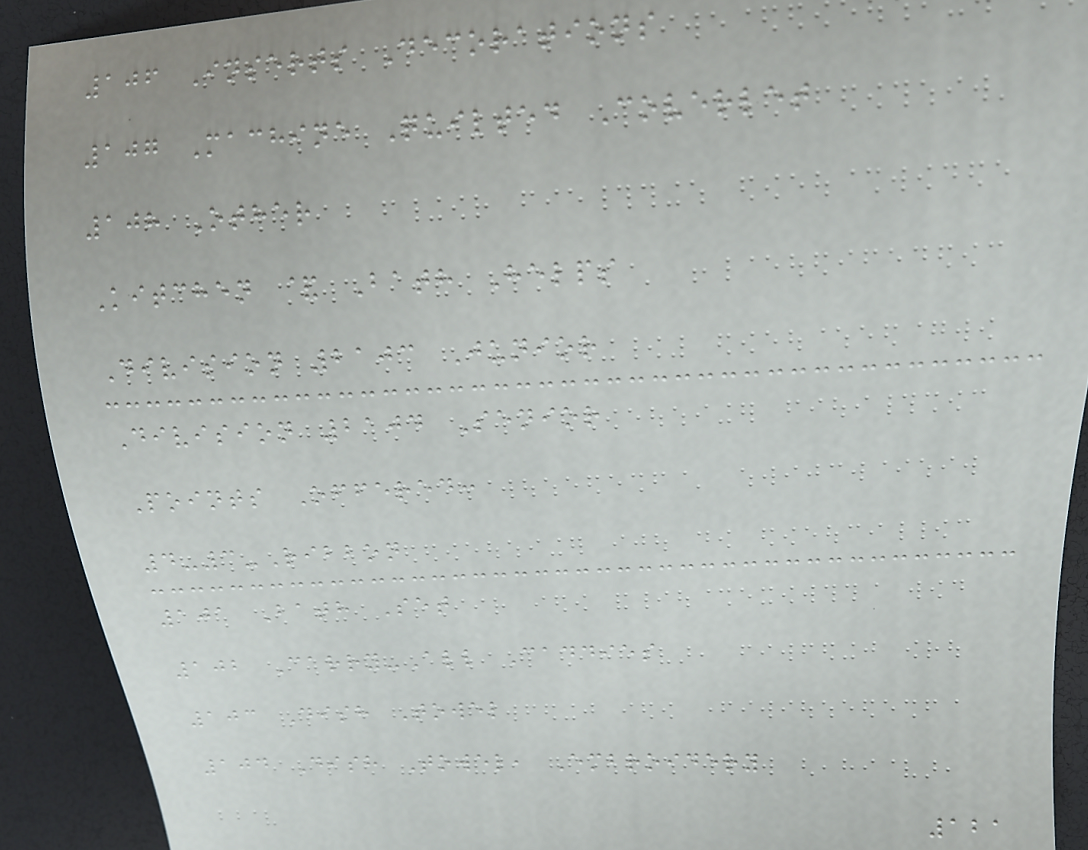106 Inserts Decorations
107 Machine Quilted Coverlet
108 Other
Kitchen & Bath Helps
Division 2103 Junior
Division 2104 Senior
Points Offered:
4-3-Ribbon
101 Bath Set
102 Carry-All Caddies
103 Dish Towel
104 Dish Towel, Embroidery
121
